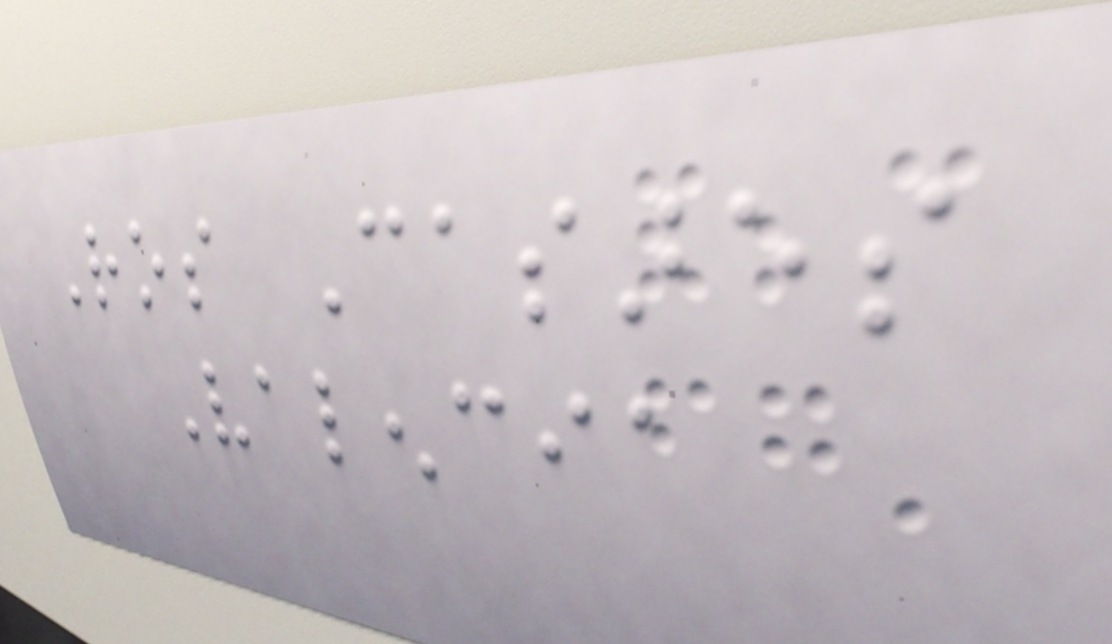Ros Casares
Valencia
